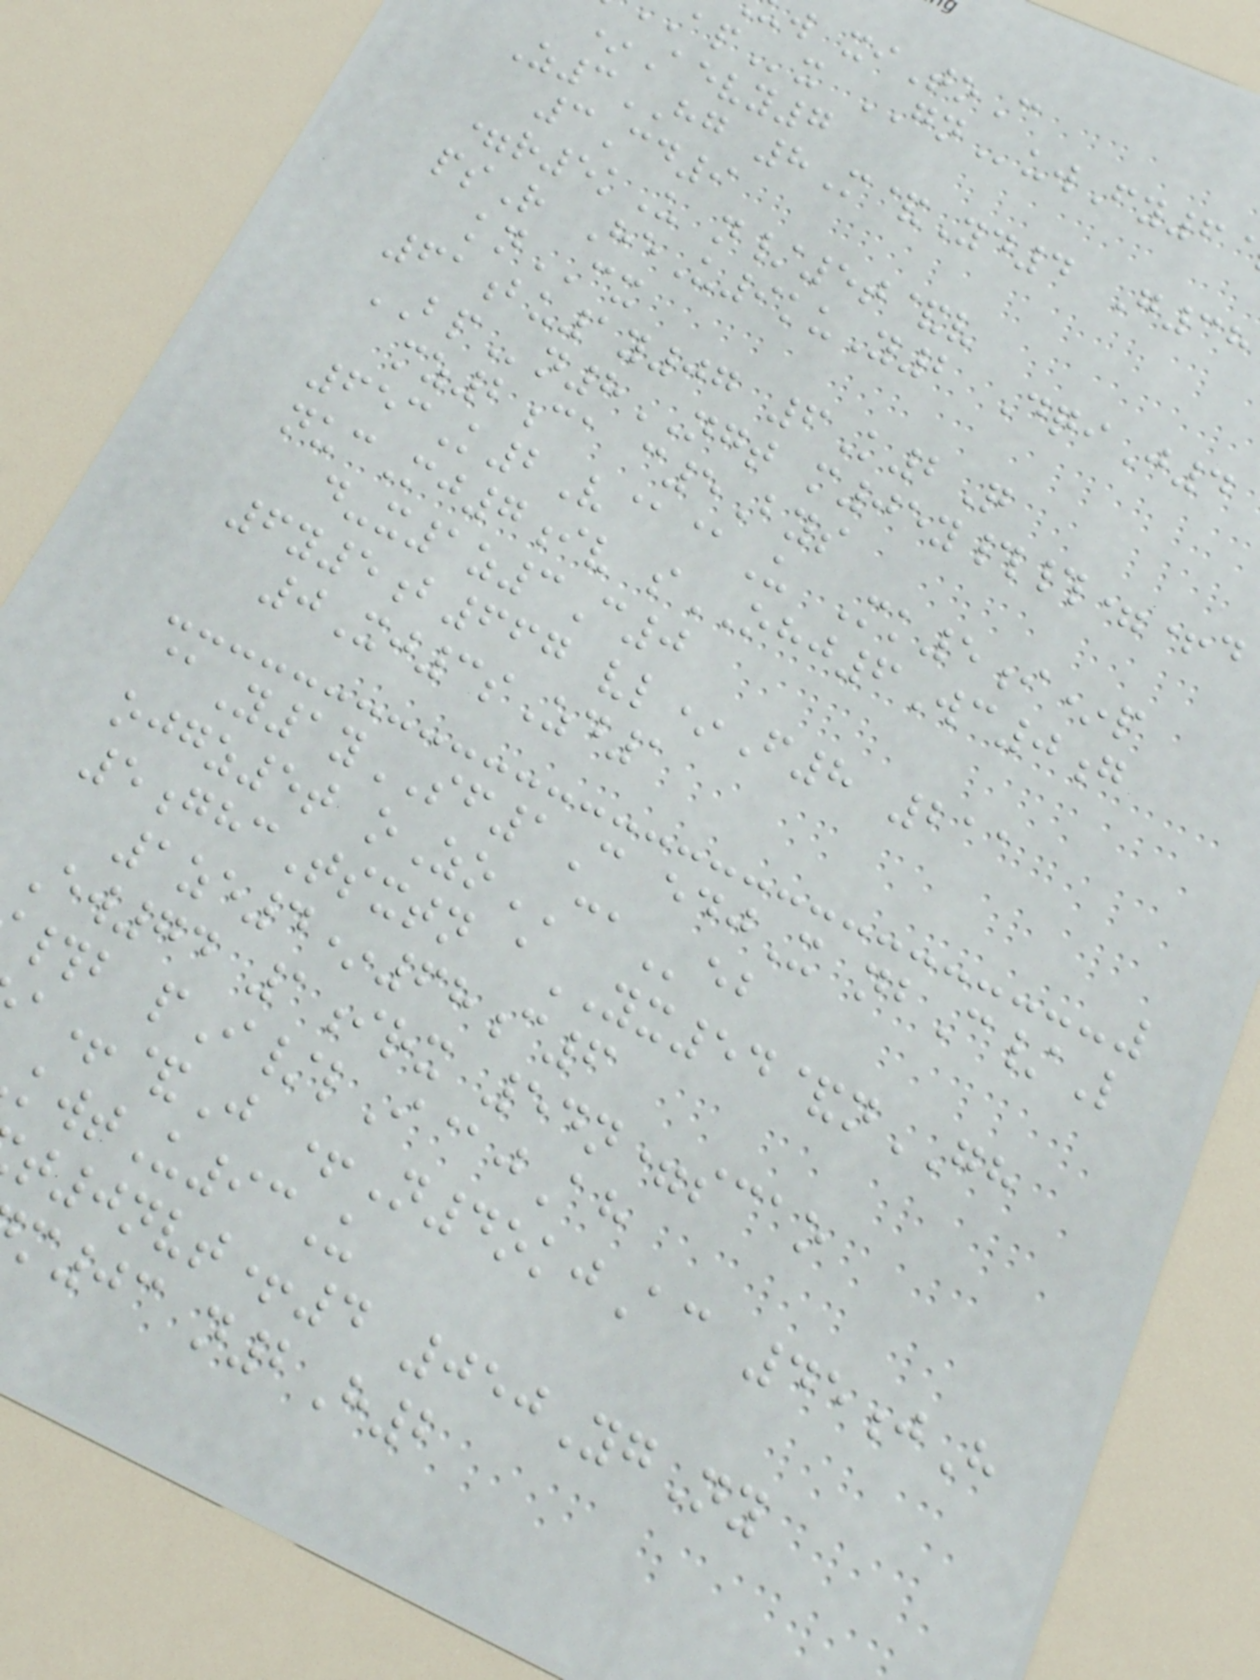w xiToC
x GNuwFy6
*Aevy7
Z3HG 8M&Yd4 G38
3Cd9
=r5kU n/5t&v
psR HeU9kuY2 DqiJ4
knCX
61bu1y07 6K2Q
BPn8NGT m05y##=+d
mz2ca c5Bys
653K2V@@U Mk5i*p
nucMj7iv sOHJ6Wc0g
d-x1z3C0
6y5b667 vl*F8 211
0Xj3sZd1
@Y1ySF1C edjX nbC/L
ojgz5t oZoCAeb
5ghcTsxtn aYX54&nGH
1ze4*68c6
Ew74 1irx 54n=scao
#b pI/lI@jAh
a+&J +N4okjAc 45jH
wtU93U
t0nvt+4 050YgNy
m03 n2H2
